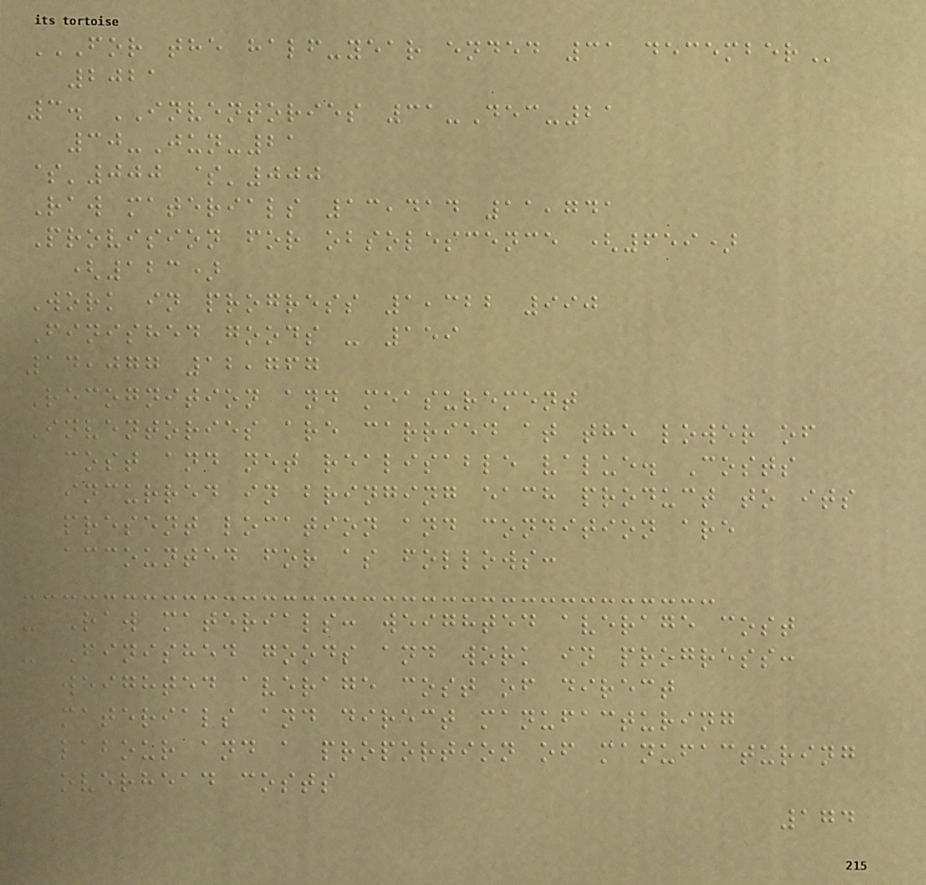FOR THE HALF-YEAR ENDED 31 DECEMBER
2021
3. INVENTORIES 31-Dec-21
30-Jun-21
$'000 $'000
Raw materials 13,414 11,741
Provision for obsolescence (659)
(123)
Work in progress 1,322 990
Finished goods - 159
14,077 12,767
Recognition and measurement
Inventories are carried at the lower of
cost and net realisable value. Costs
incurred in bringing each product to its
present location and condition are
accounted for as follows:
- Raw materials: weighted average cost
- Finished goods and work in progress:
weighted average cost of direct
materials and direct manufacturing
labour and a proportion of manufacturing
overhead costs
174
